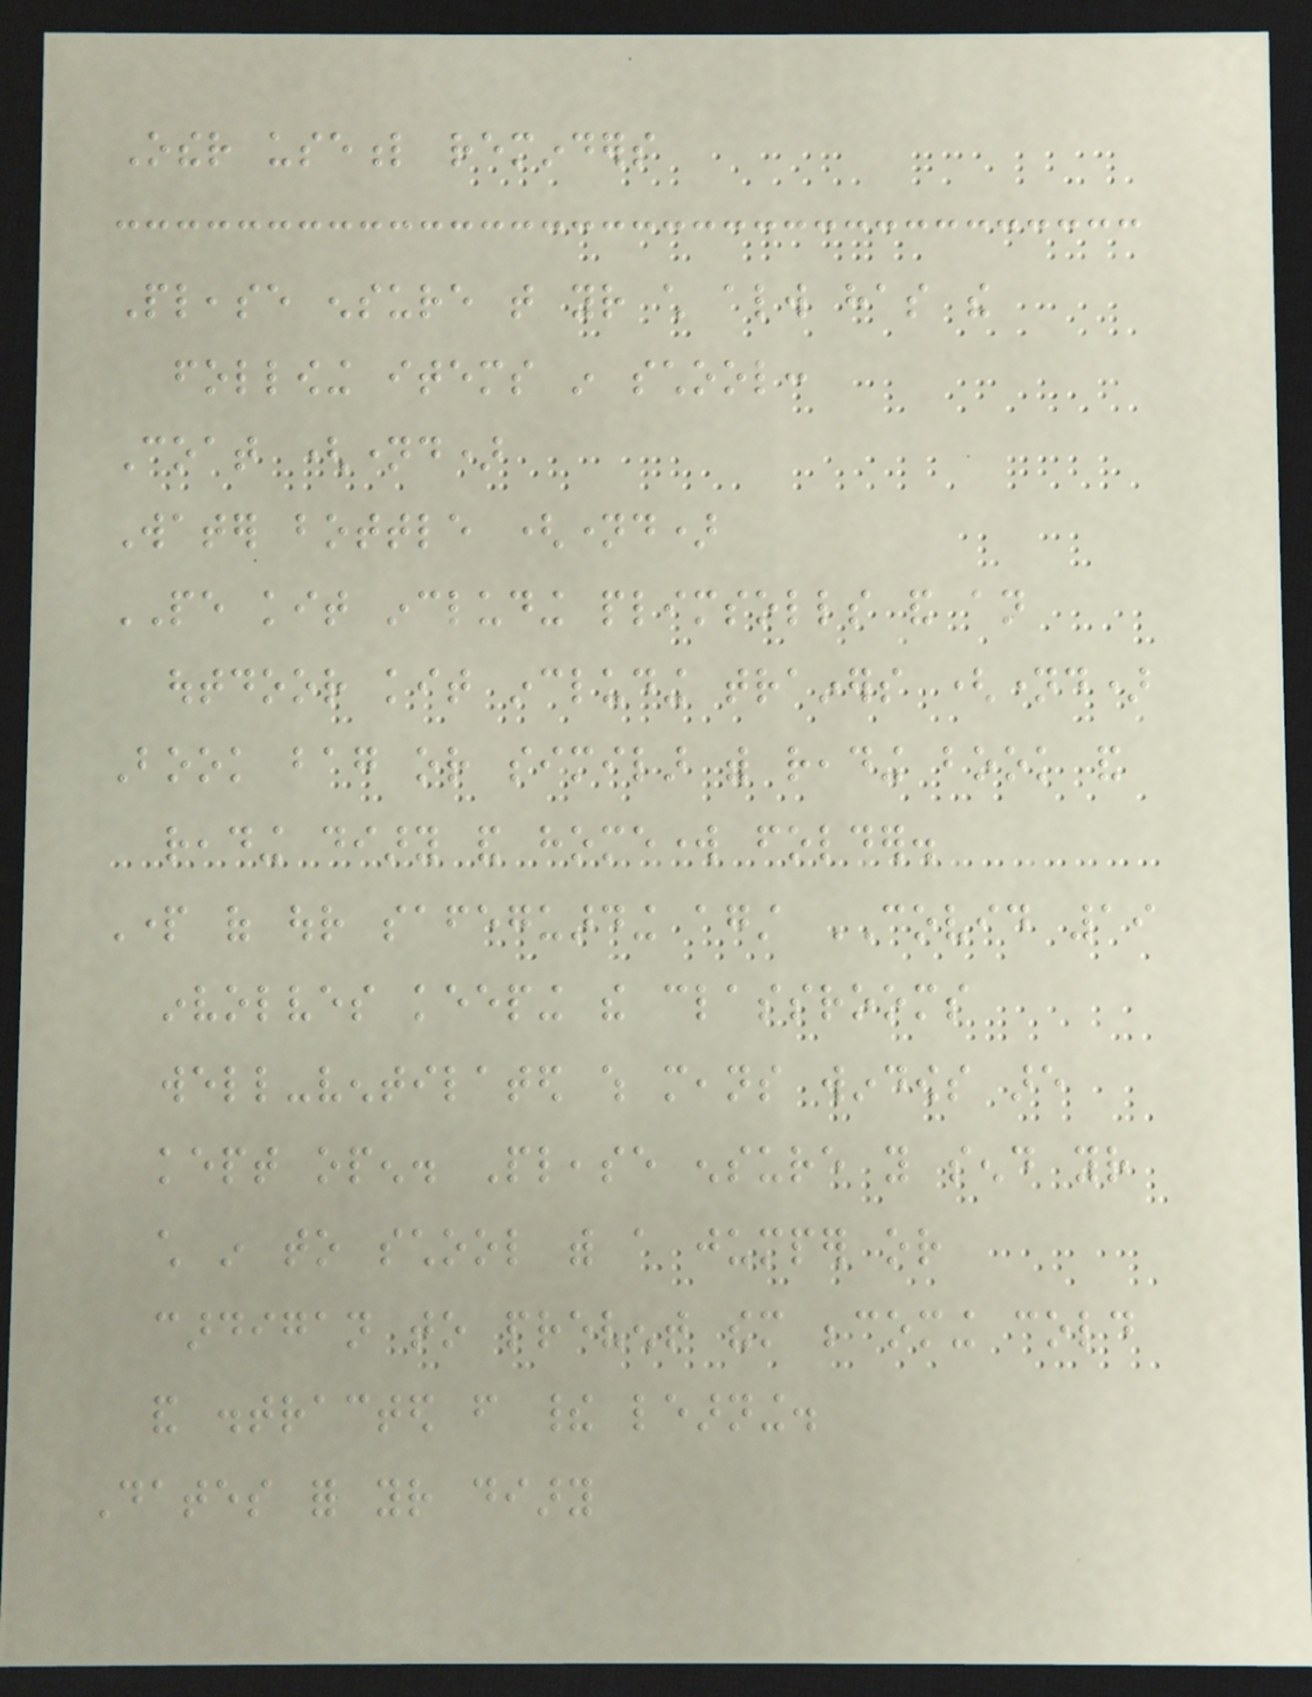Other useful reminders
Please ensure that your child always has the
following items in school:
Coat (named)
Water bottle (named)
PE kit including plimsolls and an
outdoor kit including trainers (named)
Book bag or similar with reading book and
reading diary and homework folder.
Part of our safeguarding against COVID 19
involves keeping the classrooms
well-ventilated which means windows are
kept open. Please ensure you send your
child in to school with a jumper or
cardigan to prevent them becoming cold
and distracted from their learning.
Dates for your diary
